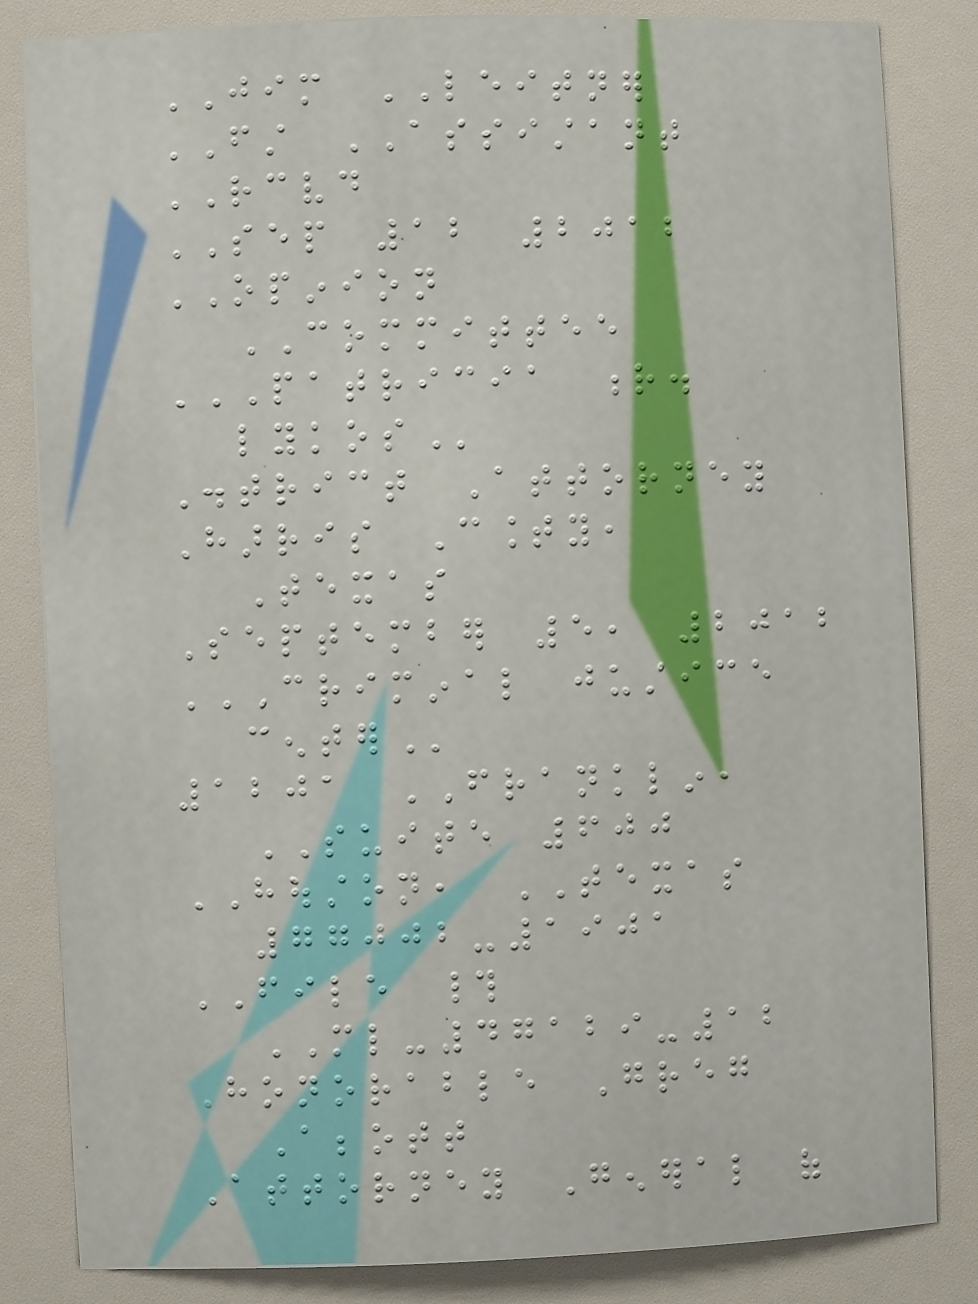JIM LEITNER
FIRST ASSISTANT
RECEIVED
SEP 12 2012
OPINION
COMMITTEE
PATRICIA R.
LYKOS
District Attorney
Harris County,
Texas
September 5, 2012
CRIMINAL JUSTICE
CENTER
1201 FRANKLIN,
SUITE 600
HOUSTON, TEXAS
77002-1901
FILE #
ML-47129-12
Honorable Greg
Abbott
Attorney General of
